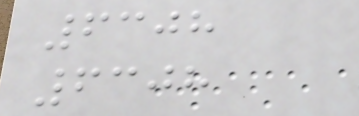6308
6308
